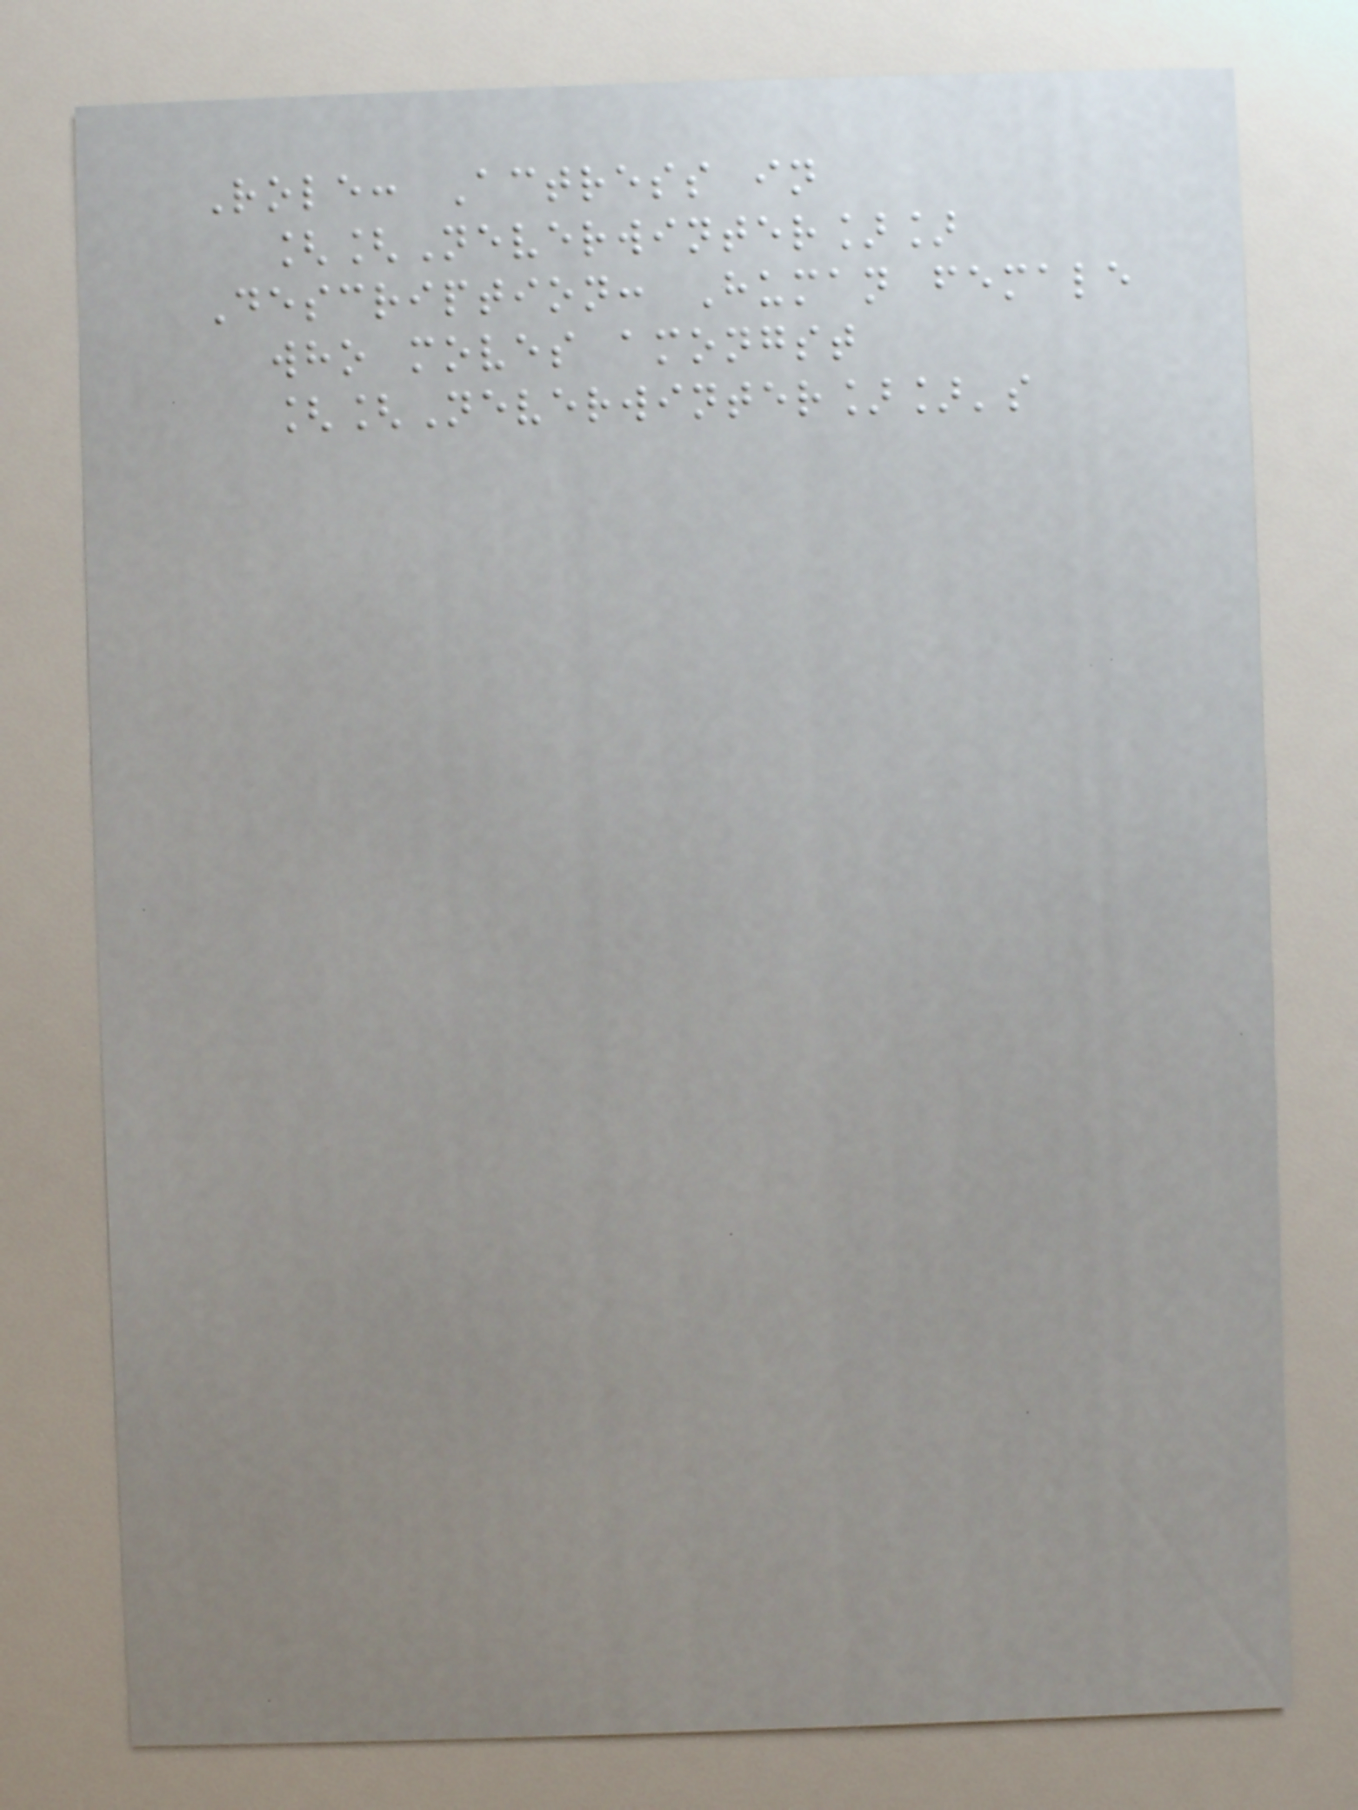Role: Actress in
[[Neverwinter]]
Description: Human female
who moves amongst
[[Neverwinter]]'s
